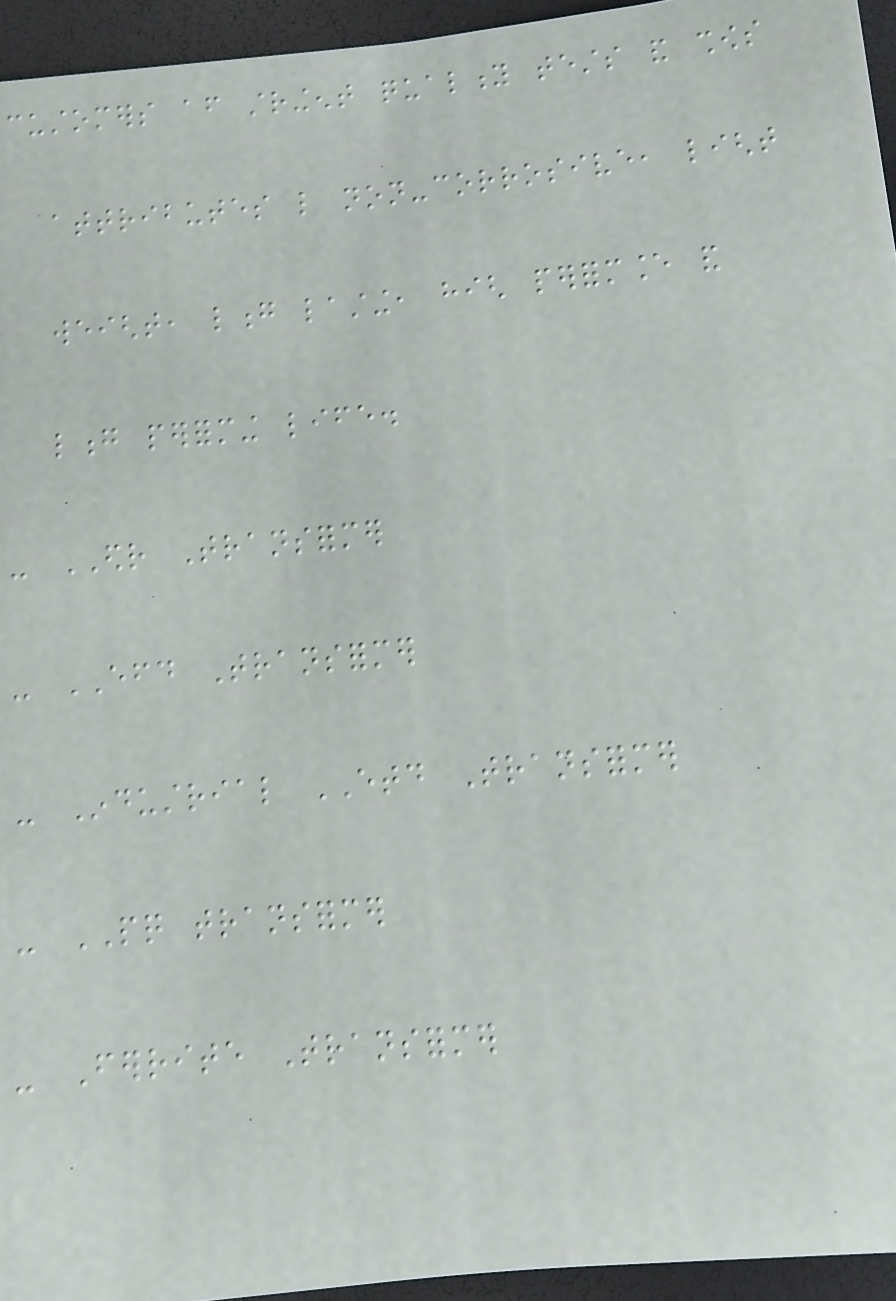customers after stringent quality tests and shows
attributes like non-corrosive, light
weight, long lasting, high performance and
long performing life.
- EDR Transformer
- EFD Transformer
- Industrial ETD Transformer
- PQ transformer
- Ferrite Transformer
